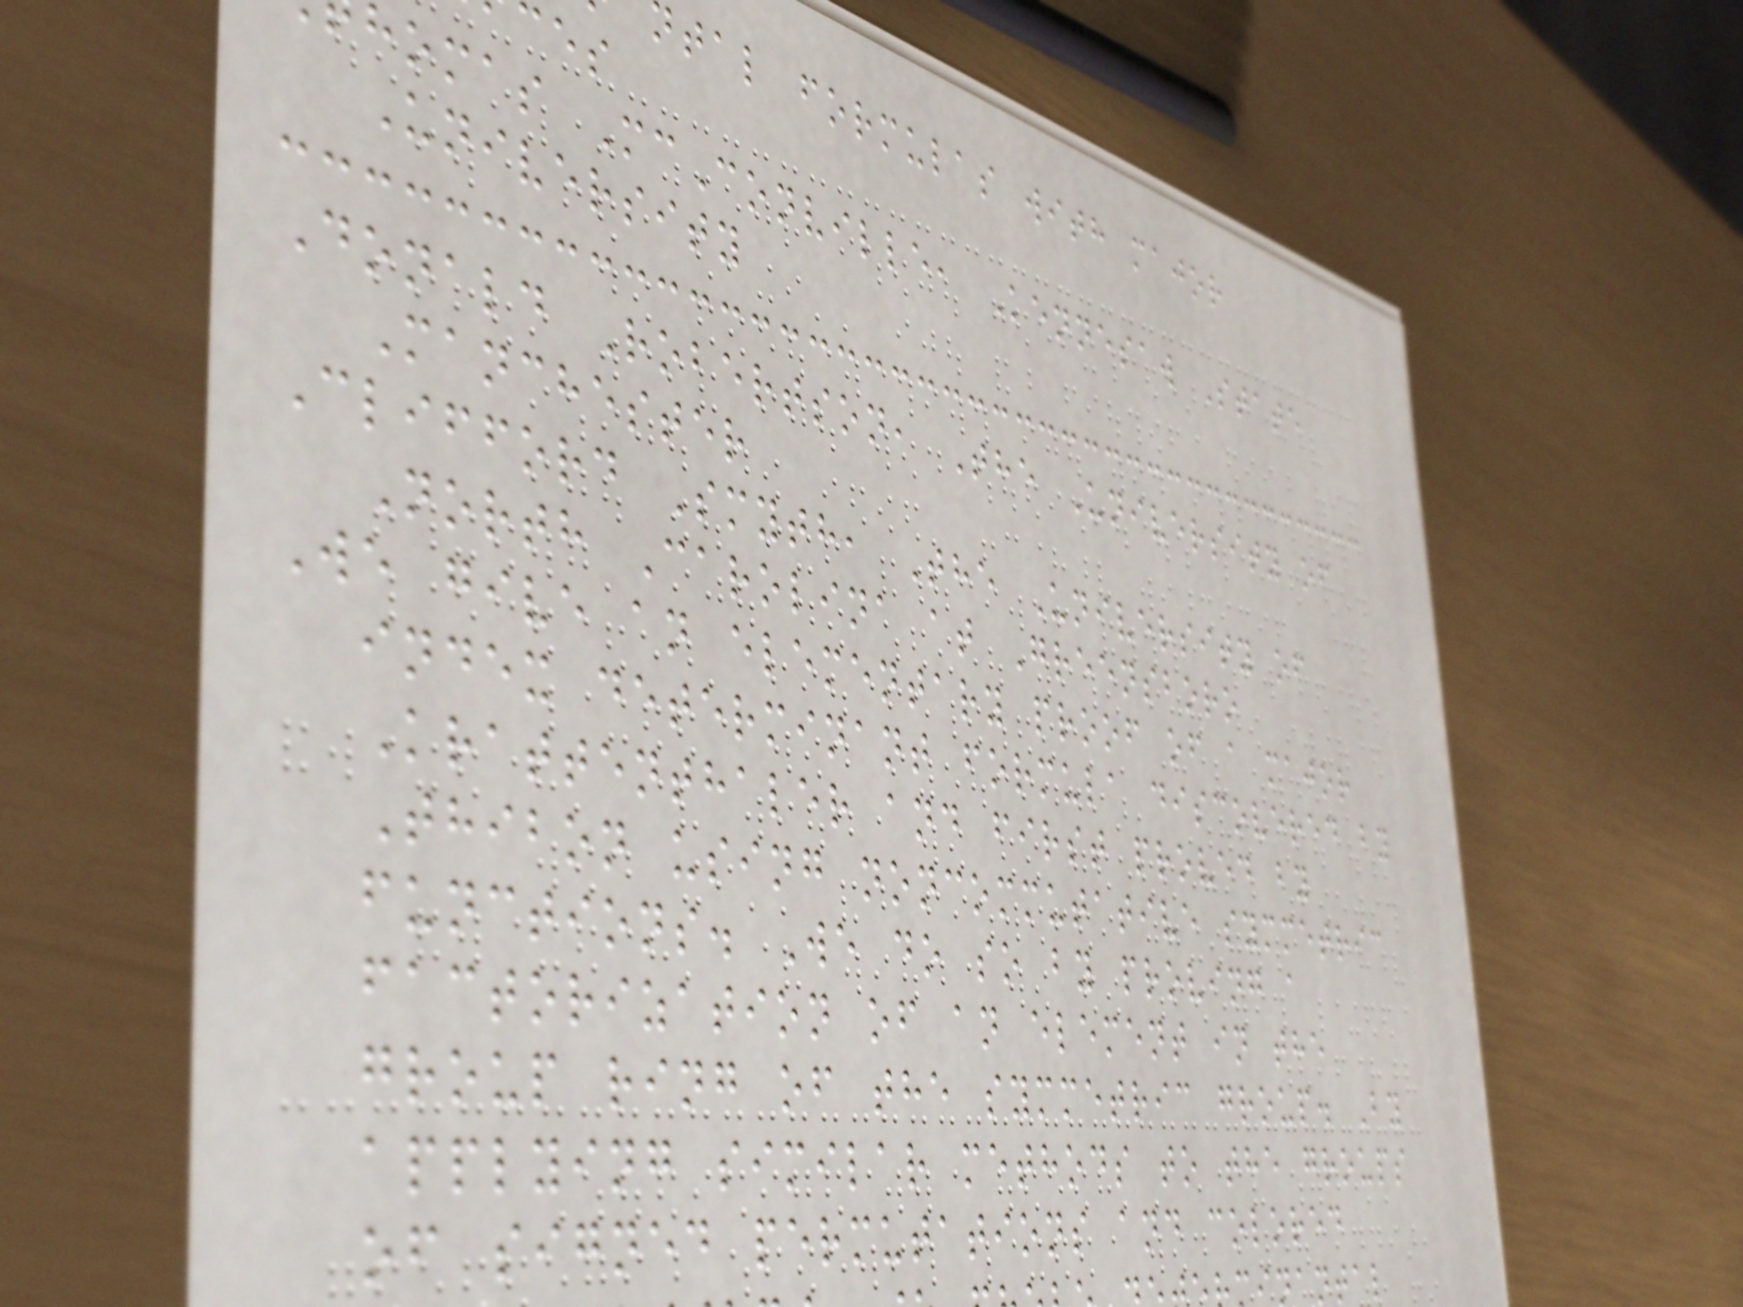ntal formulas with major
homas McConville, Kennesaw State
University
Donald Robertson, The University of
Manchester
Clifford Smyth, The University of
North Carolina at Greensboro
We give an elementary proof of a major
index determinant formula discovered by
Krattenthaler and first proved by
Thibon using noncommutative symmetric
functions. We do so by proving a
factorization of an element in the
group ring of the symmetric group. By
applying similar methods to the groups
of signed permutations and colored
